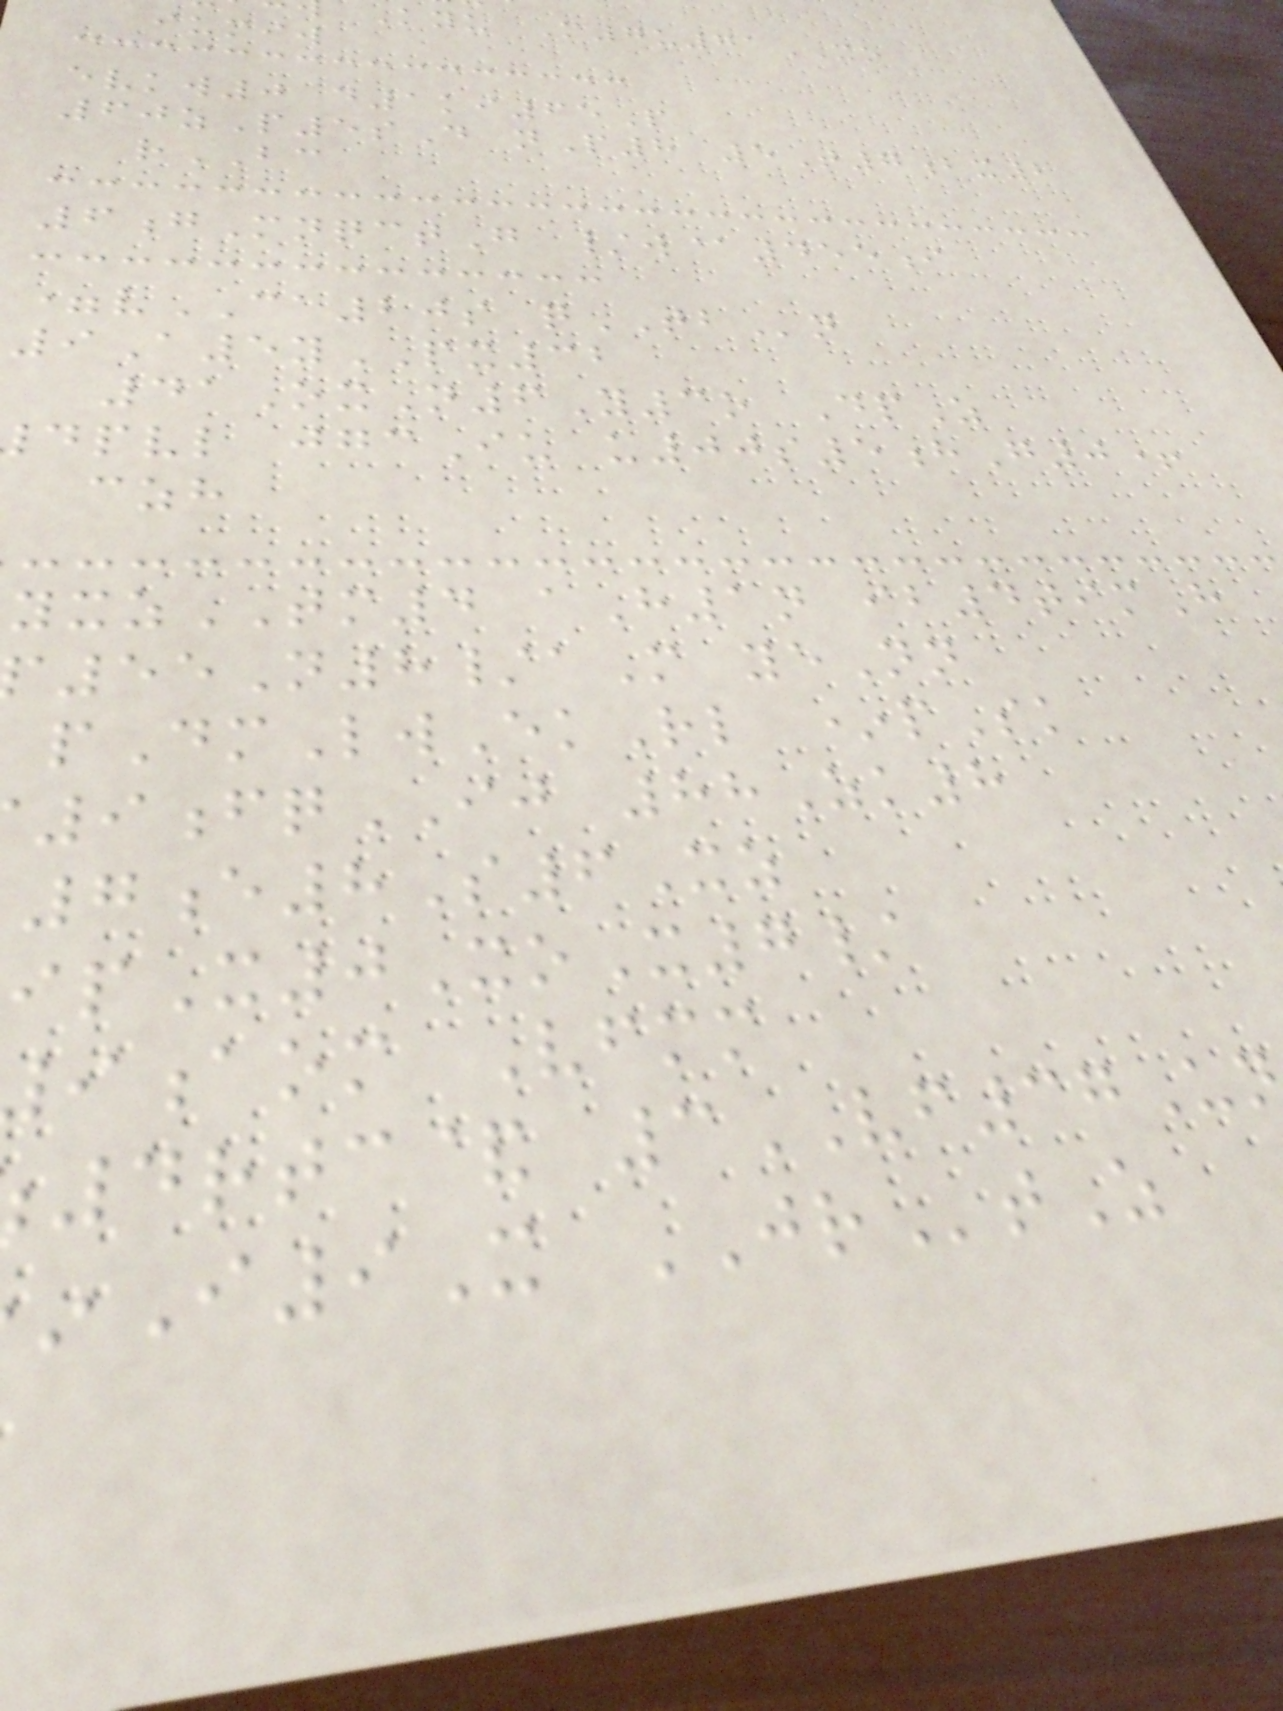Kyu M7u71XO
iumiw
evkw0 d1ki65P
60zP5sD nP8 5T7bx2
rBC
6gMnqctG /w@455i
=vCA20s qTBn
9A5yPX32
41OxN6Y3o DpZ
dpvl jgcIu u00s5hG0+
czh
xzTM4 aH1n ib4timH
55N8/aM yeNn
pDmLwEkRl *pSk
9fqIJ 88Zk8
7e8S6Xz
ipX0XoX7/
aom Vfmm
4rtc& 3VF37U
I9X JRtZ
